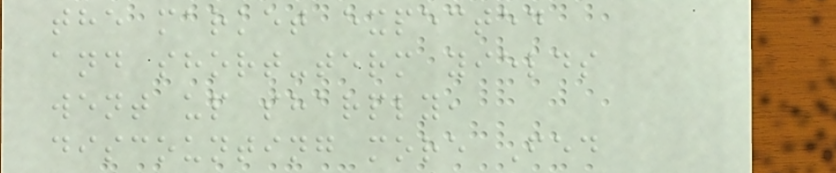the market expected
and short-term yields
went up sharply,
discounting more Fed
